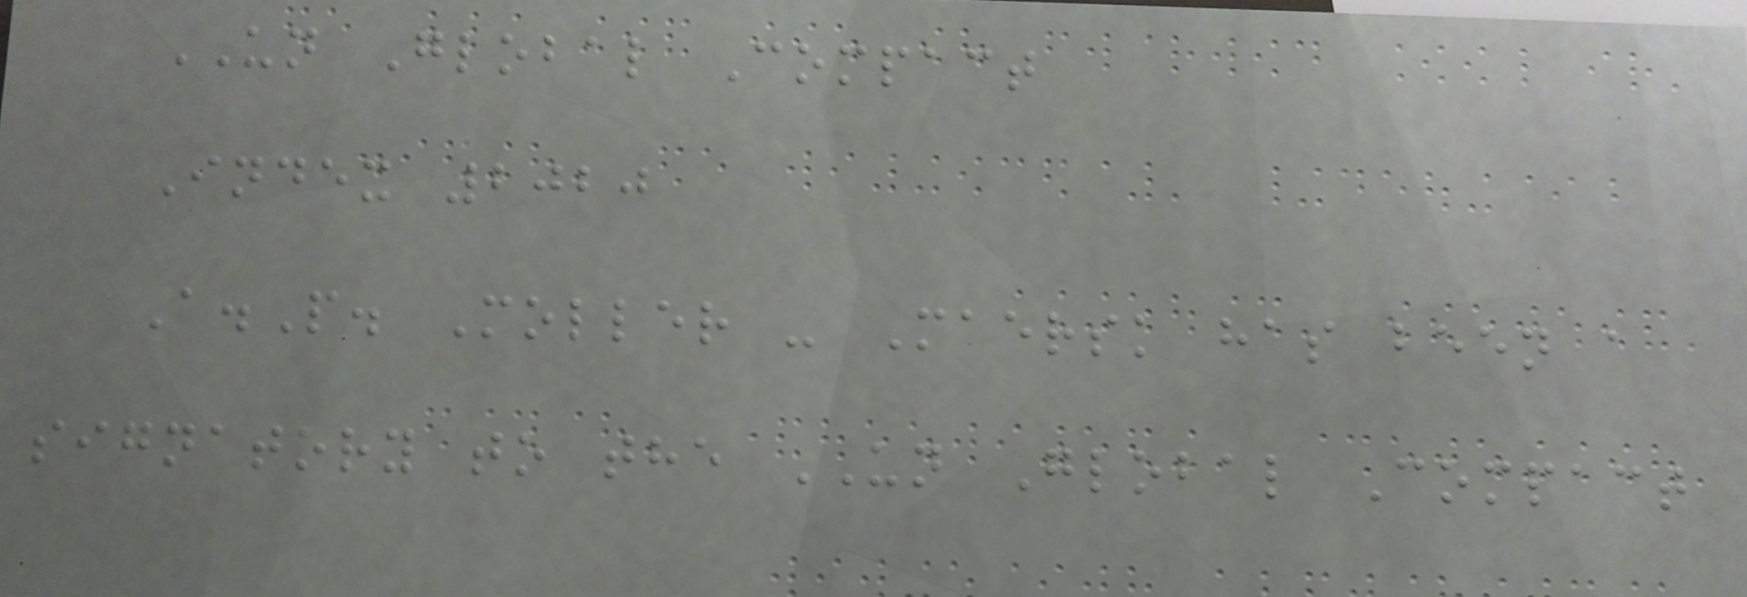UN Global Compact
Index 2020
A.P. Moller - Maersk has been a
signatory to the UN Global Compact
